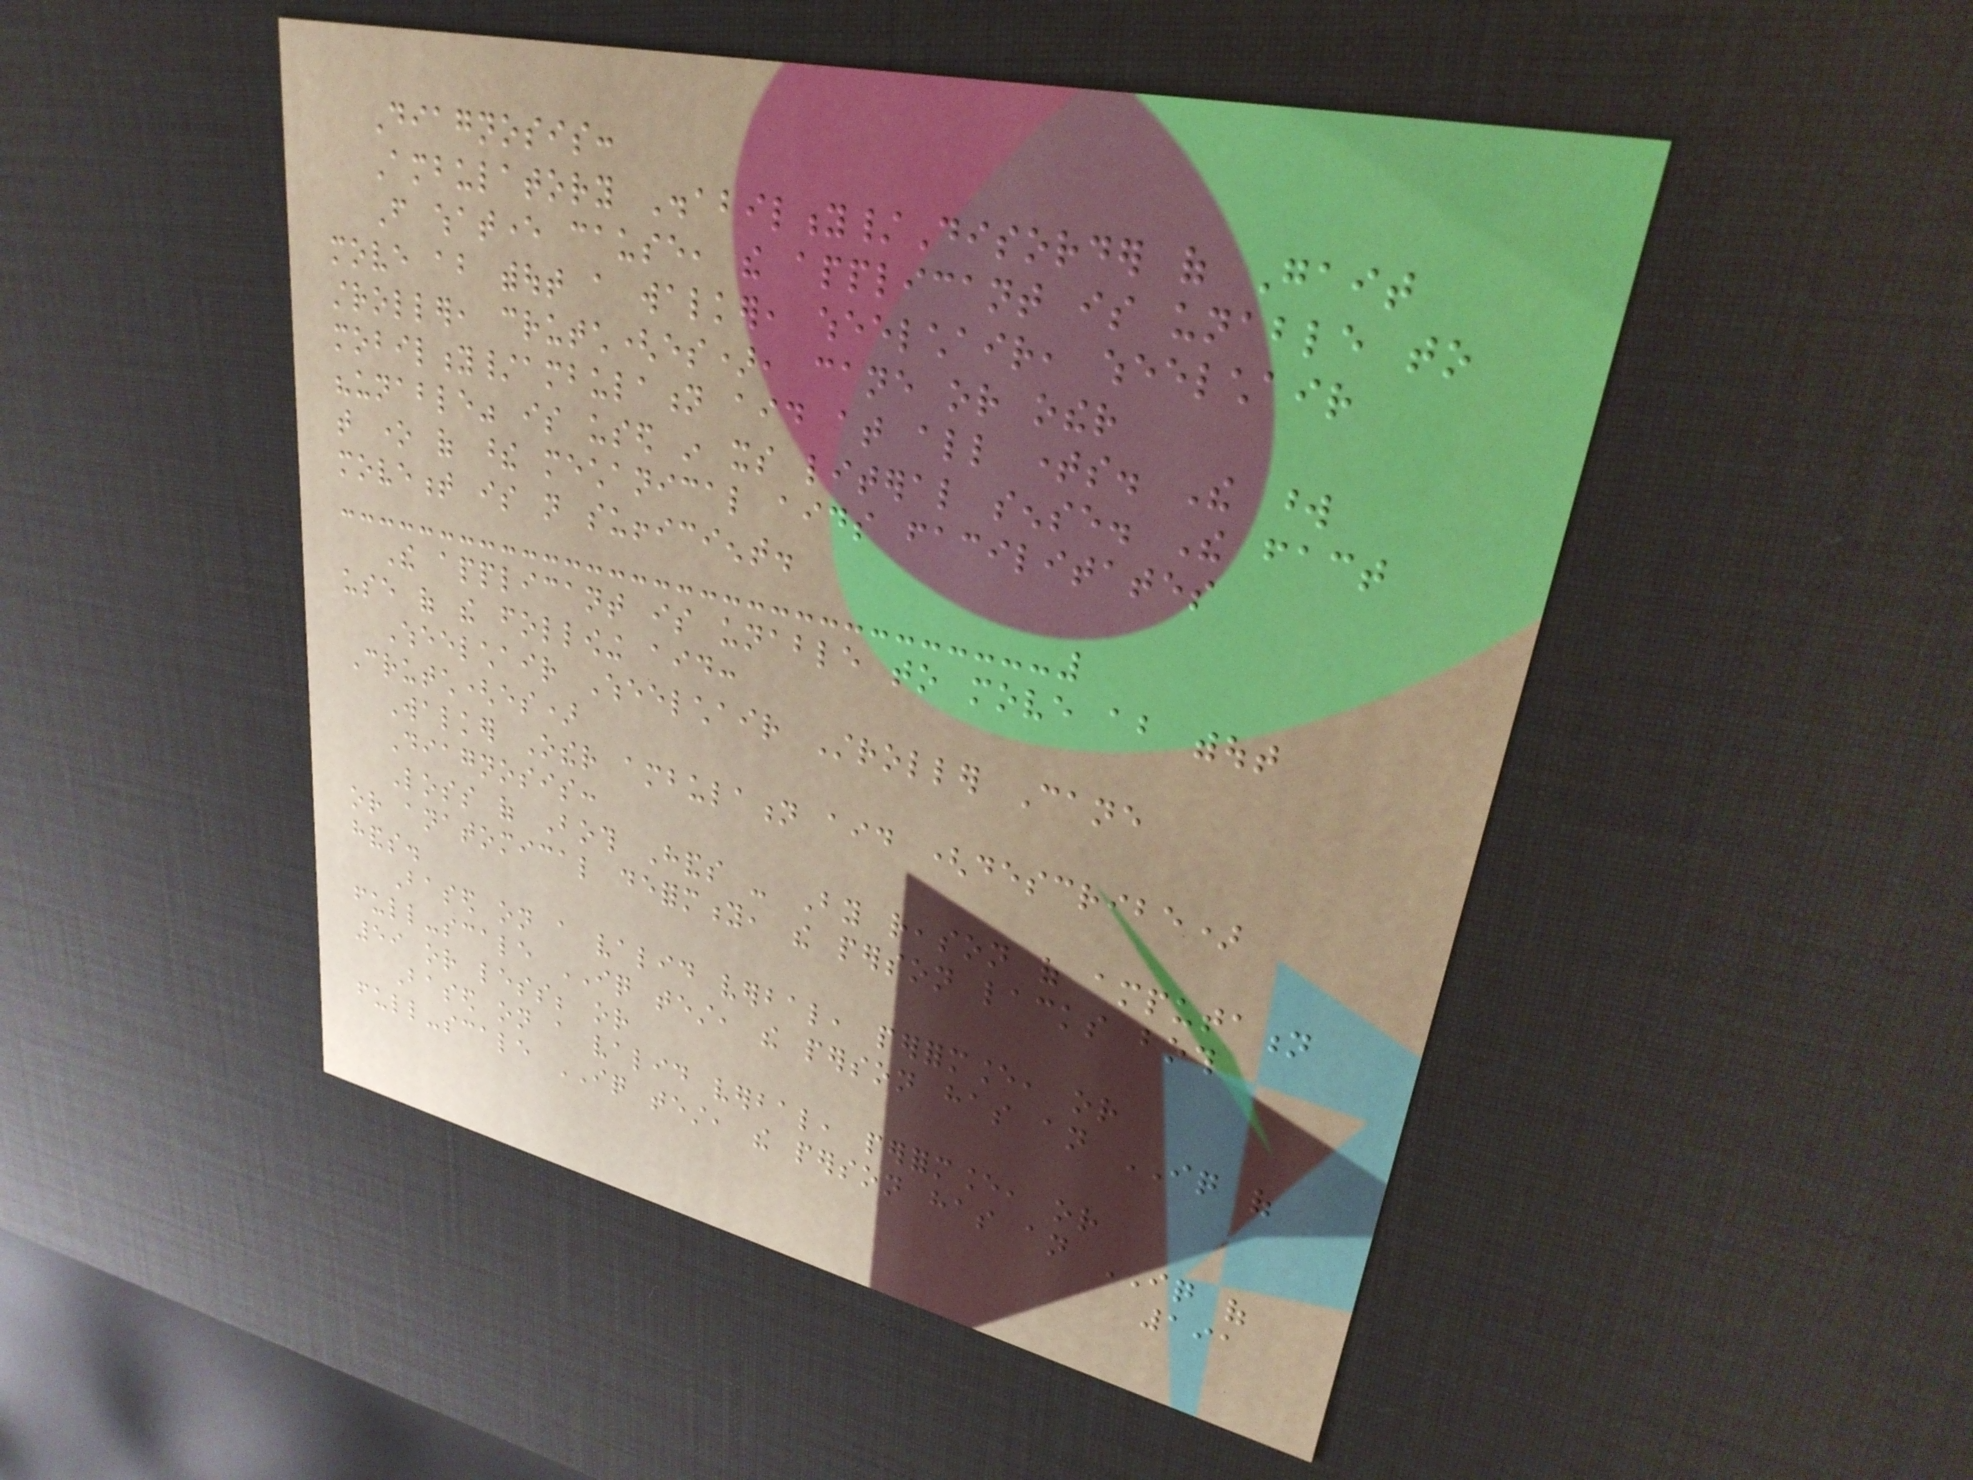Diagnosis:
Ambulatory Disability/Disorder of Gait
From whatever cause, the applicant is unable to
move about without a walker, wheelchair, wheelchair
stroller, crutch(es), cane or other
mobility/ambulation aid at all times. The word
"unable" is used in its literal sense. The fact
that one of these mechanical aids facilitates
movement is not sufficient.
The applicant is unable to move about without
use of the following aid:
Wheelchair Wheelchair Stroller Cane
Crutch(es)
Walker Other ambulation aid (describe)
Diagnosis:
Loss of Both Hands - By reason of amputation
or anatomical deformity, the person lacks both
hands.
Based on a valid verbal, performance, or
full-scale IQ test, the person has an IQ of
59 or less; or
Based on a valid verbal, performance, or
full-scale IQ test, the person has an IQ of
191
